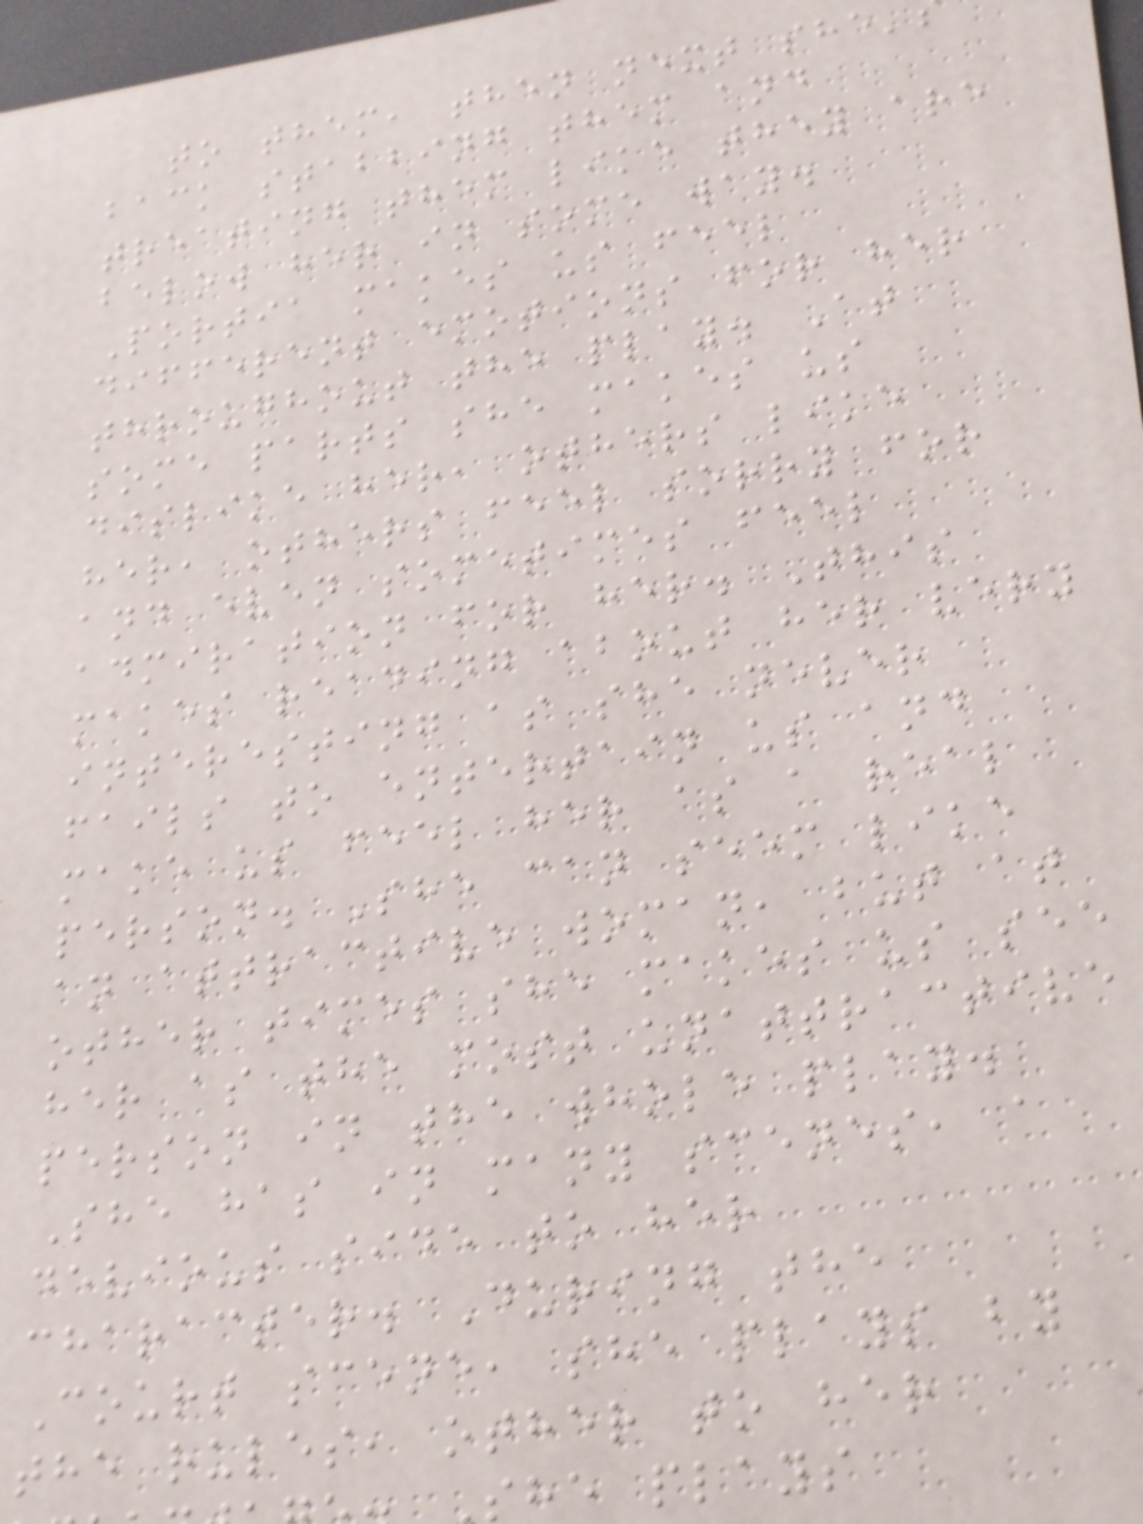to them, then next she'
back stabbing them and
treating them like they are
below her in some way.
Portia makes us feel
different emotions for her
throughout the play. At
some parts she makes us
dislike her, others like
her, others feel sorry for
and even sometimes feel
admiration for her. This
makes reading about her very
interesting as she never
fails to entertain us and
make us feel her as a real
person. She can seem like
an attractive woman, but at
other times she makes us see
her as the most unattractive
person in the whole play.
She has in many scenes, a
devious side to her
character. During the
Court scene, she plays by
the rules, other to her
she plays
